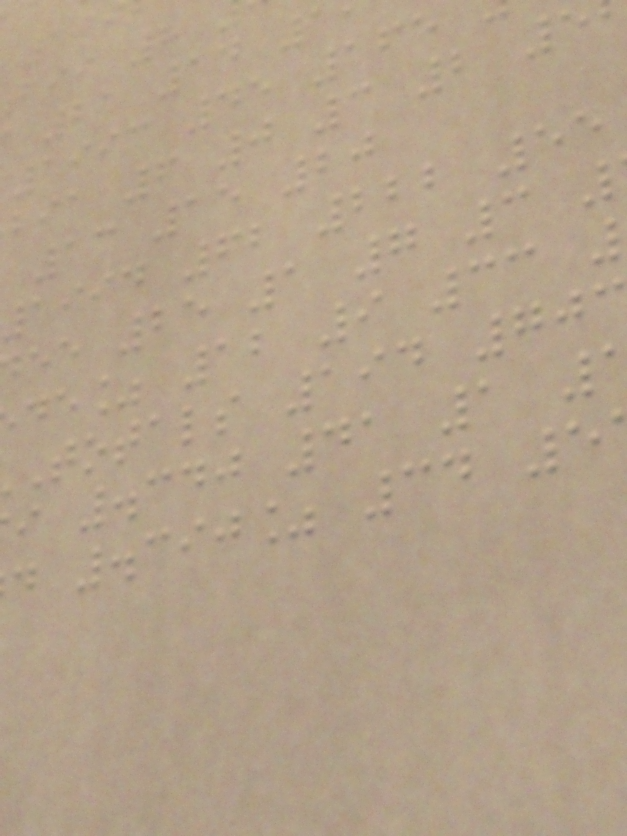21 14 1
1993 45 165
bia 6 0 3 2 5
13 15 20
1994 62 222 55
ee 25 1 7 3
de% 12 9 33
totals 194 70
i .340 41 1
d .390% 34 5
